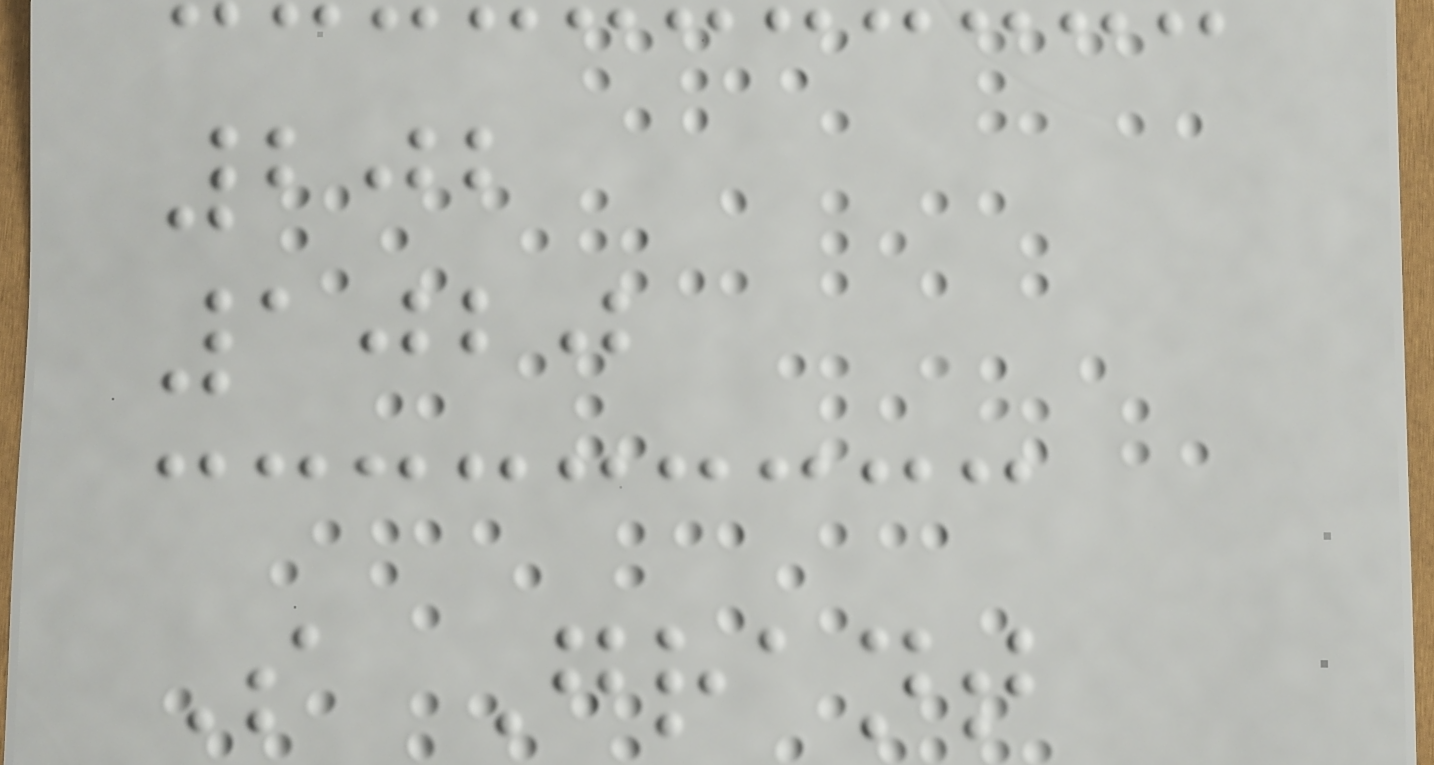202
1020
S Grant
